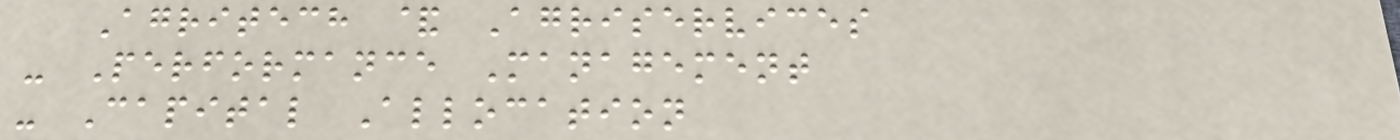Agritech & Agriservices
- Performance Management
- Capital Allocation
